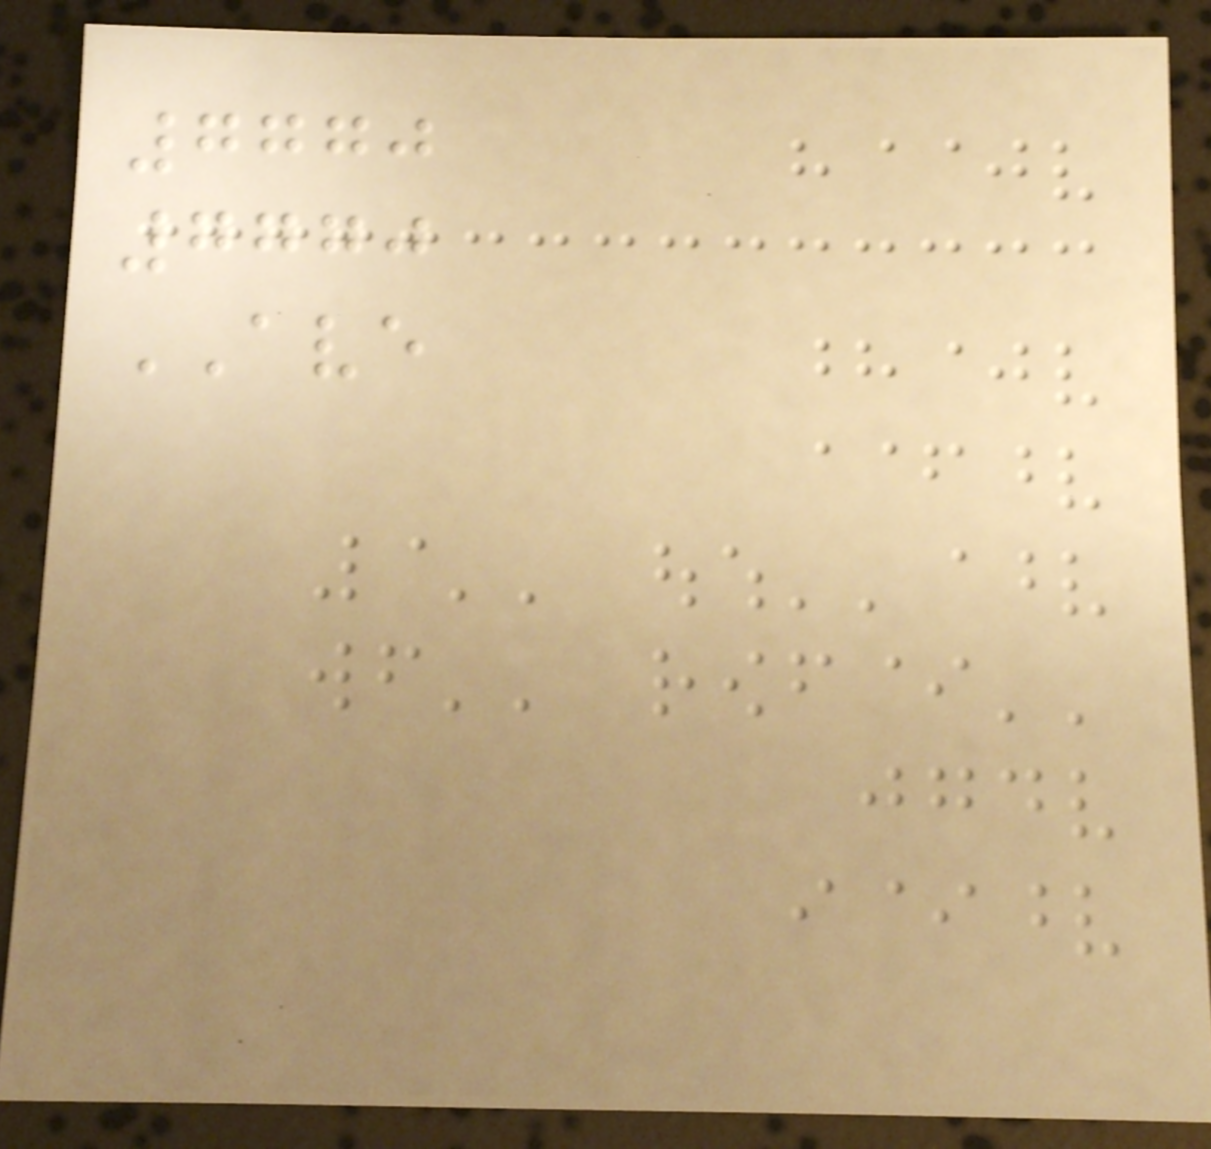7770
7770
AVE
